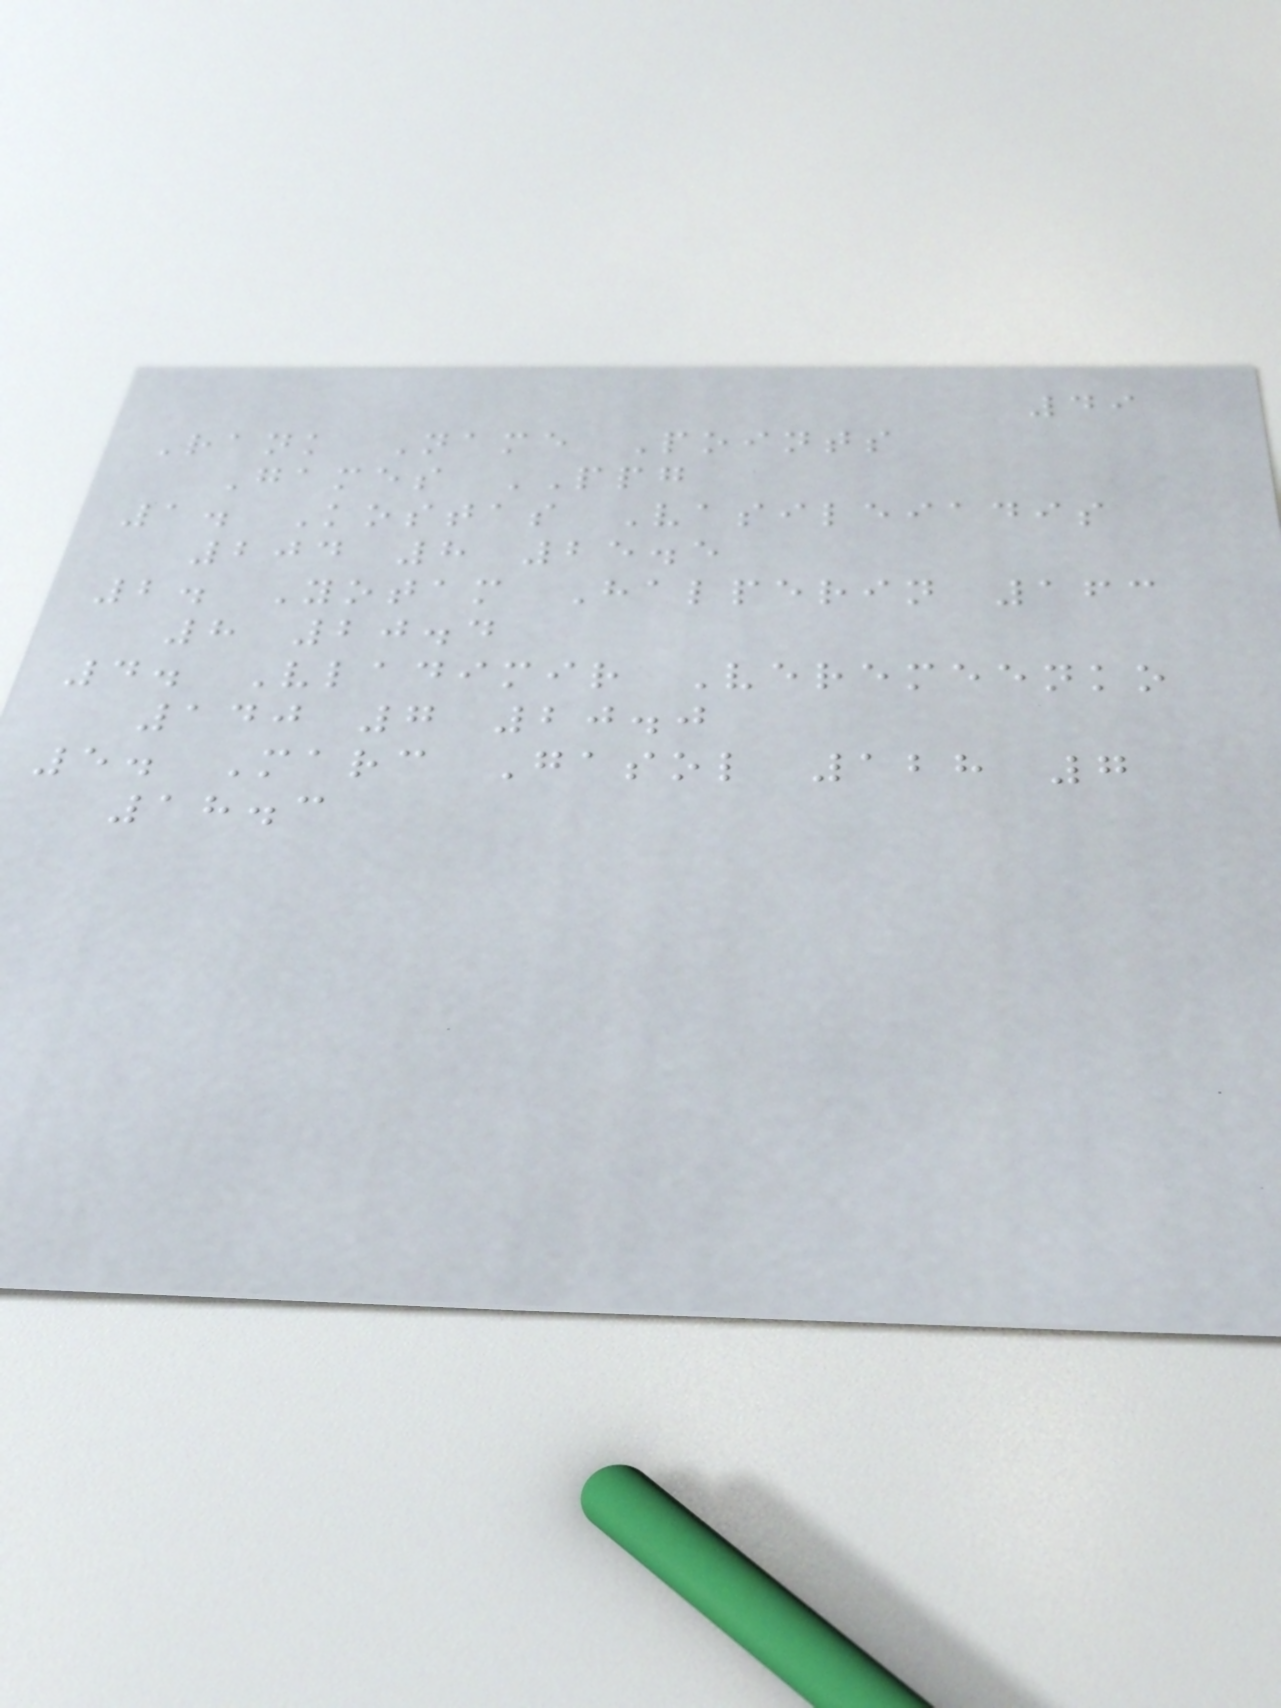49
Rank Name Points
Games PPG
1. Kostas Vasileiadis
204 8 25.5
2. Yotam Halperin 163
8 20.4
4. Vladimir Veremeenko
140 7 20.0
5. Marc Gasol 128 7
18.3
